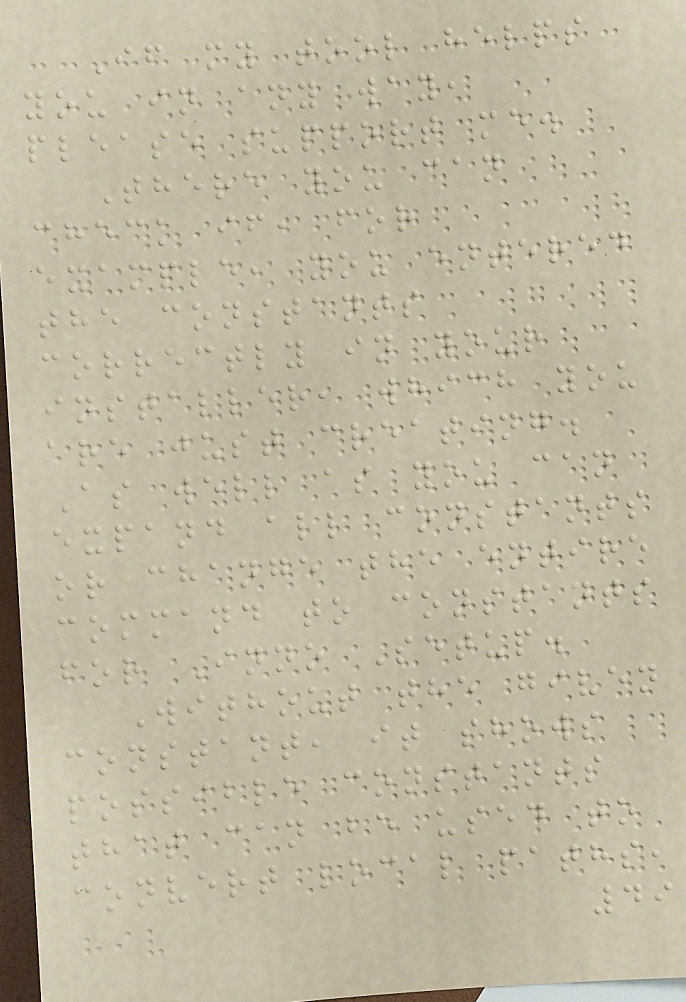If my tool helps
you in any way,
please support me.
There you can
check if, for
example, you entered
the constants
correctly in your
installer, which you
are just creating.
As well as you can
expand all constants
or change the entire
command to constants
for Inno Setup.
Without the given
constant, it shows
possible constants
that can be used to
convert local paths,
49
